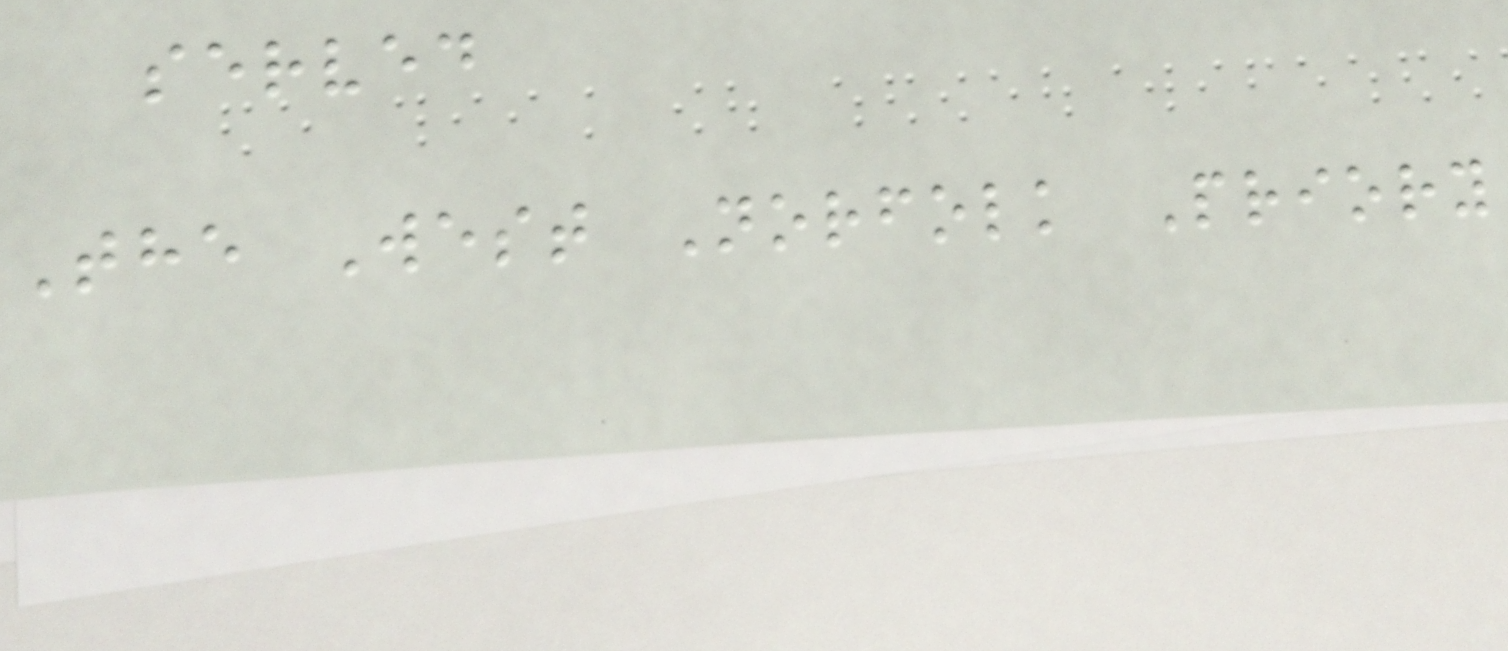served
The West Norfolk Priory
